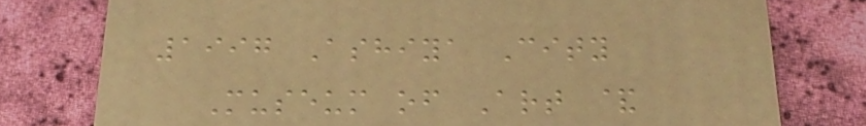1997 Ashiya City
Museum of Art &
